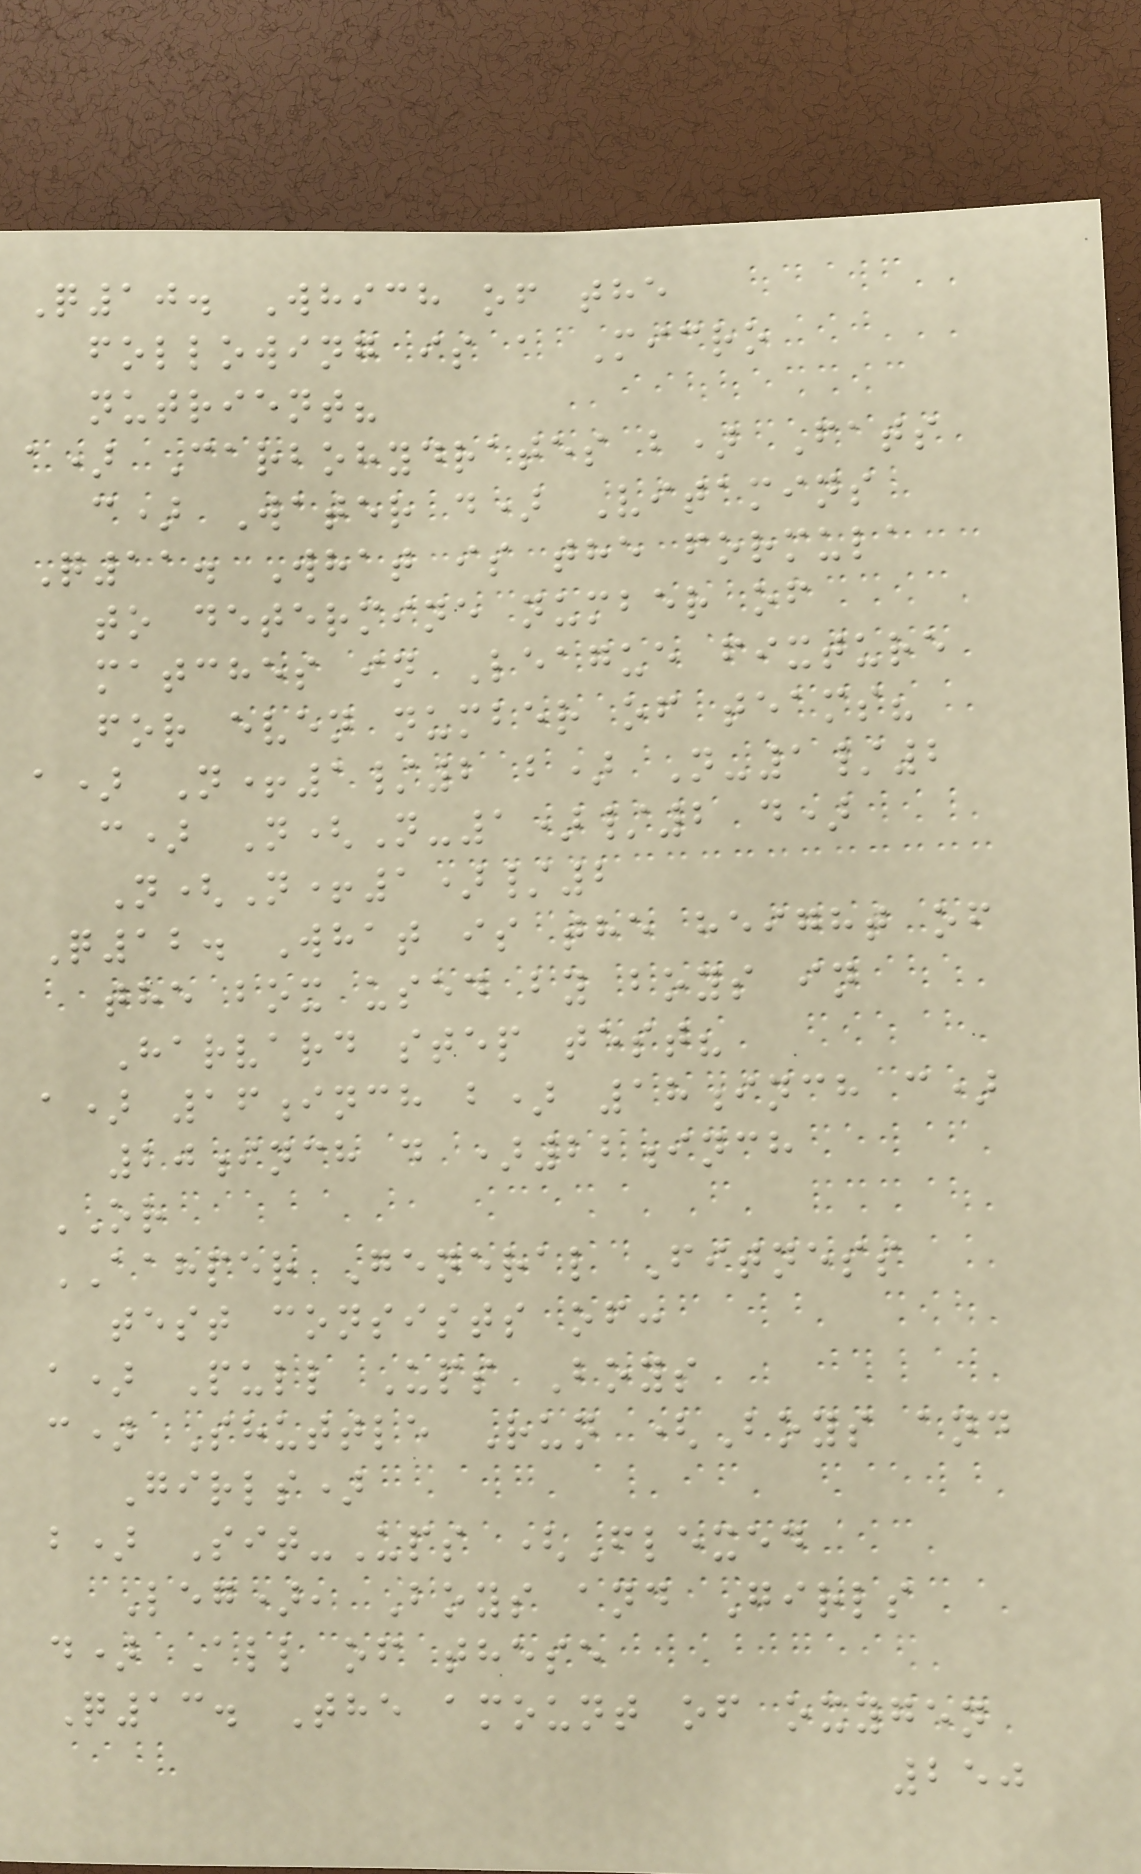Q10. Which of the
following is a Micro
nutrient?
a) Carbohydrates b) Fats
c) Water d) Vitamins
Q11. What is the formula
to determine number of
matches in League fixture
for even number of teams?
a) N+1/2 b) N-1/2
c) N(N-1)/2 d)
N(N+1)/2
Q12. What is the height of
the box used by boys in
Harvard step test?
a) 16inch b) 18inch c)
20inch d )22inch
OR
AAHPER General Fitness
test consists of:
a) Pull Ups Boys
c) Shuttle Run (Boys and
Girls)
b) Sit-Ups (Flexed
Leg), Boys and Girls
d) All of these
Q13. The amount of oxygen
250
